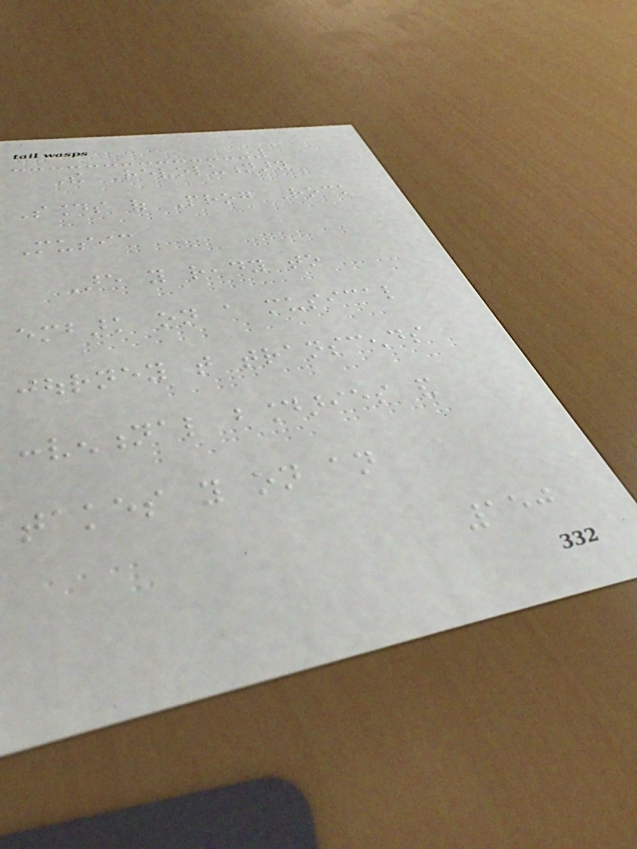The Revolutionary
Sounds of Prog Rock
Music
Are you ready to
embark on a musical
journey that transcends
conventional boundaries and
takes you on an
150
